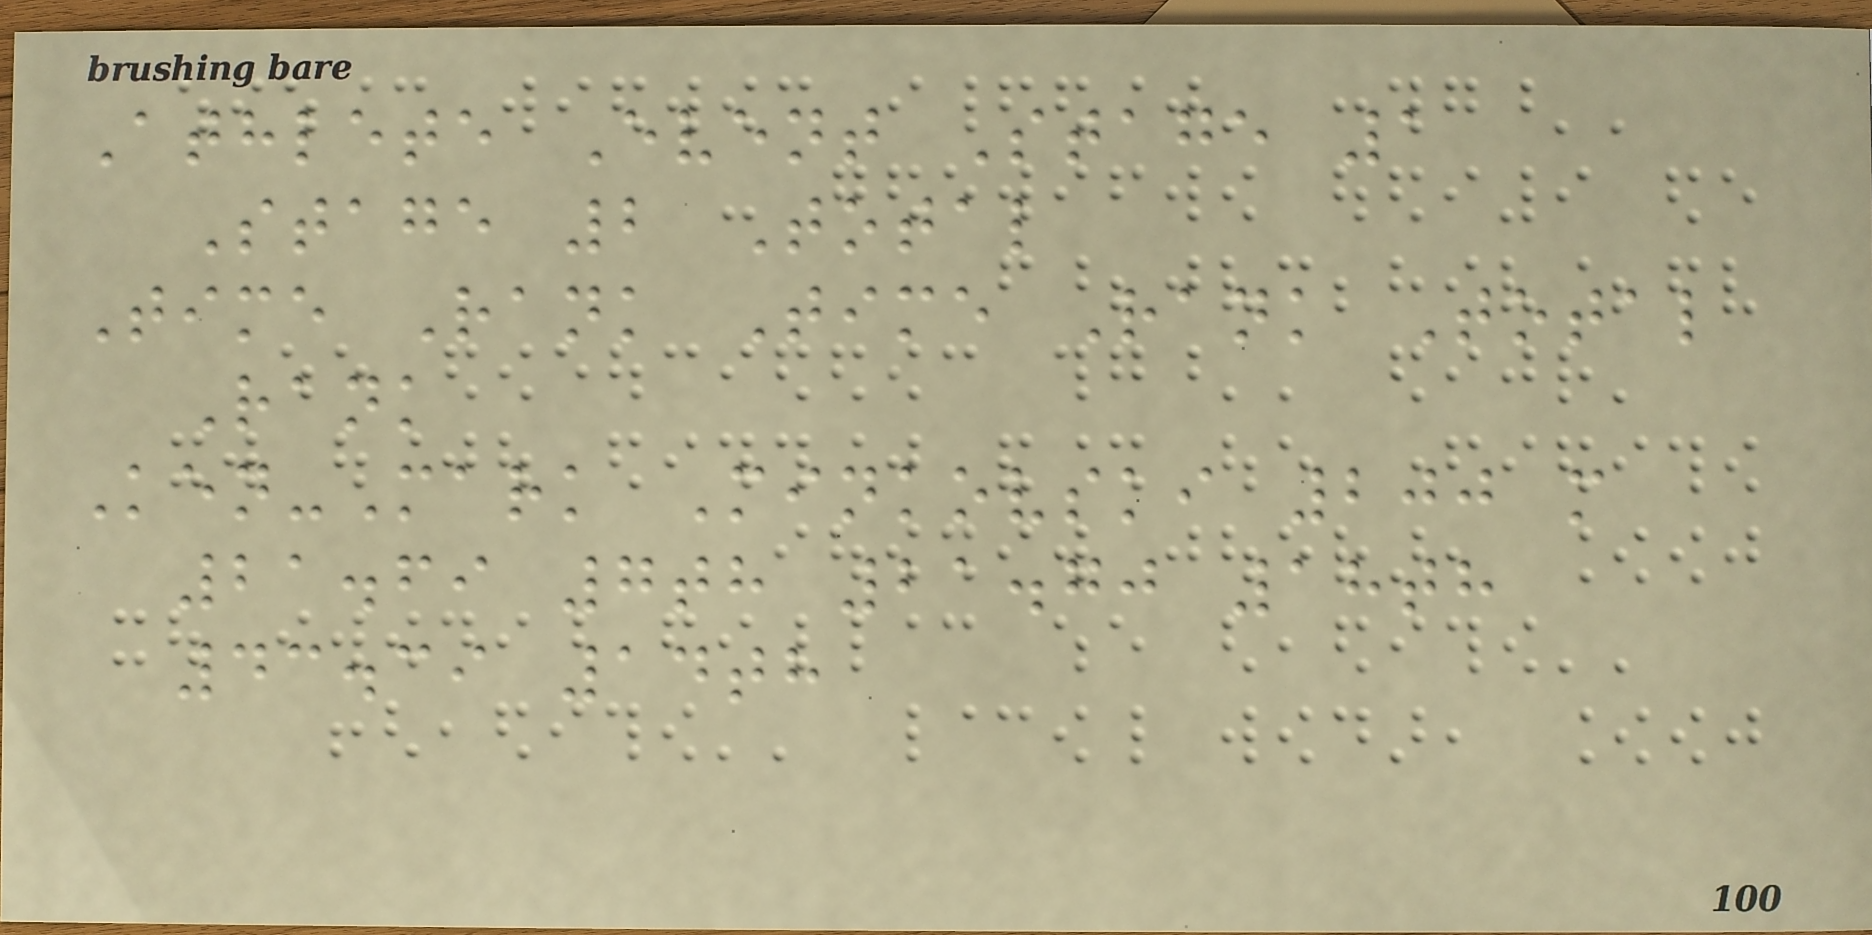Athlete Event Stage 1
Stage 2 Total
Time Rank Time Rank Total
Rank
Ken-Mark Minkovski 200 m
21.69 7th 21.70 18th
43.39 14th
